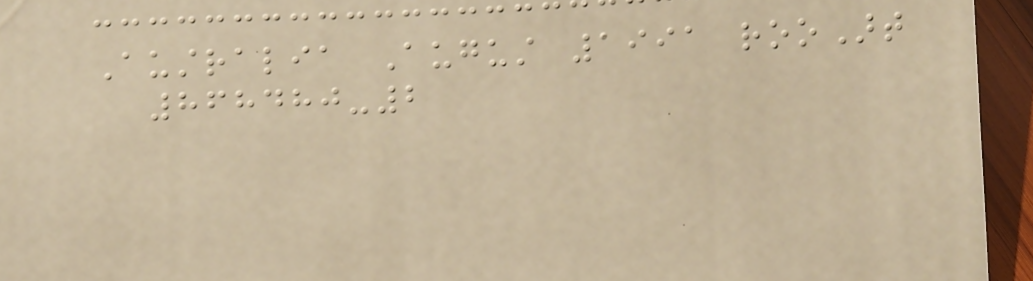Australia August 1991 rooArt
868480-2
